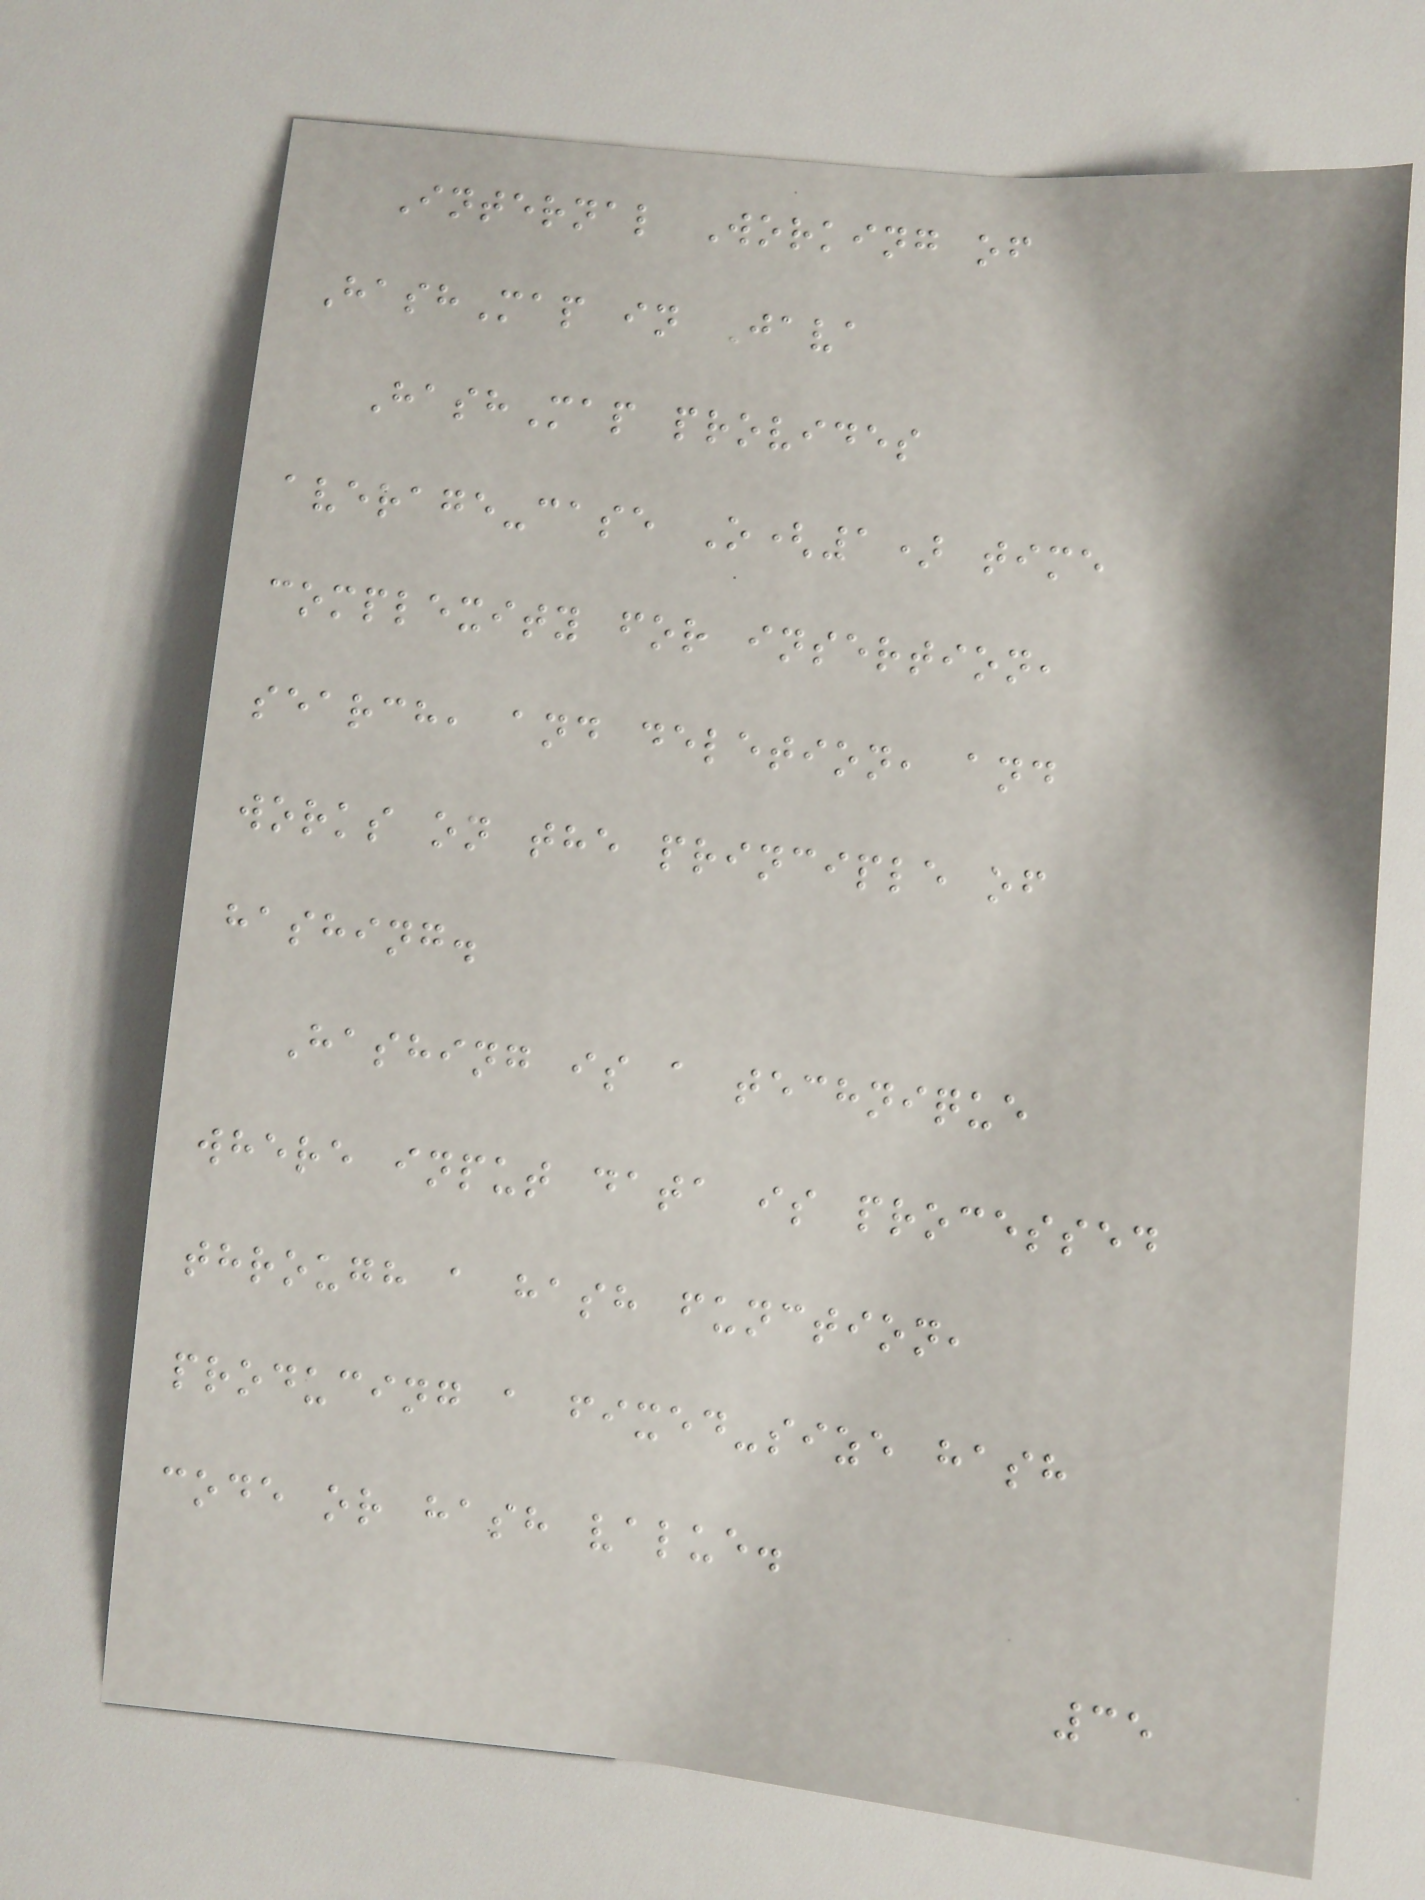Internal Working of
HashMap in Java
HashMap provides
average-case O(1) time
complexity for insertion,
search, and deletion, and
works on the principle of
hashing.
Hashing is a technique
where input data is processed
through a hash function,
producing a fixed-size hash
code or hash value.
35
